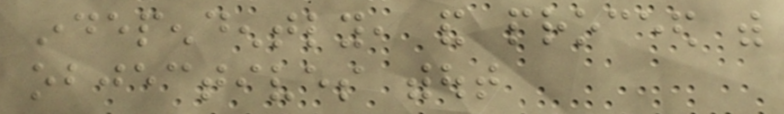independently, and proceed with
objectives without
